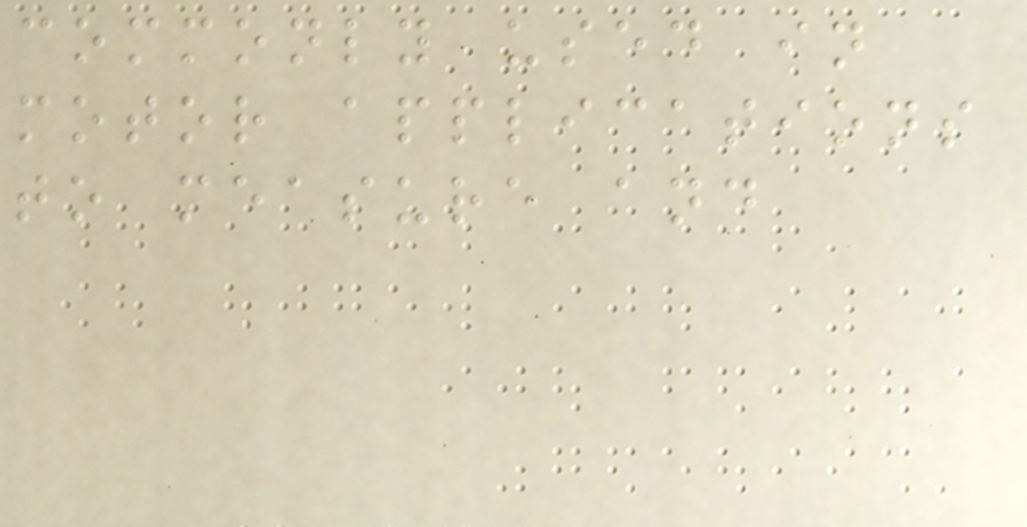commonly used in
motor applications
to measure and
